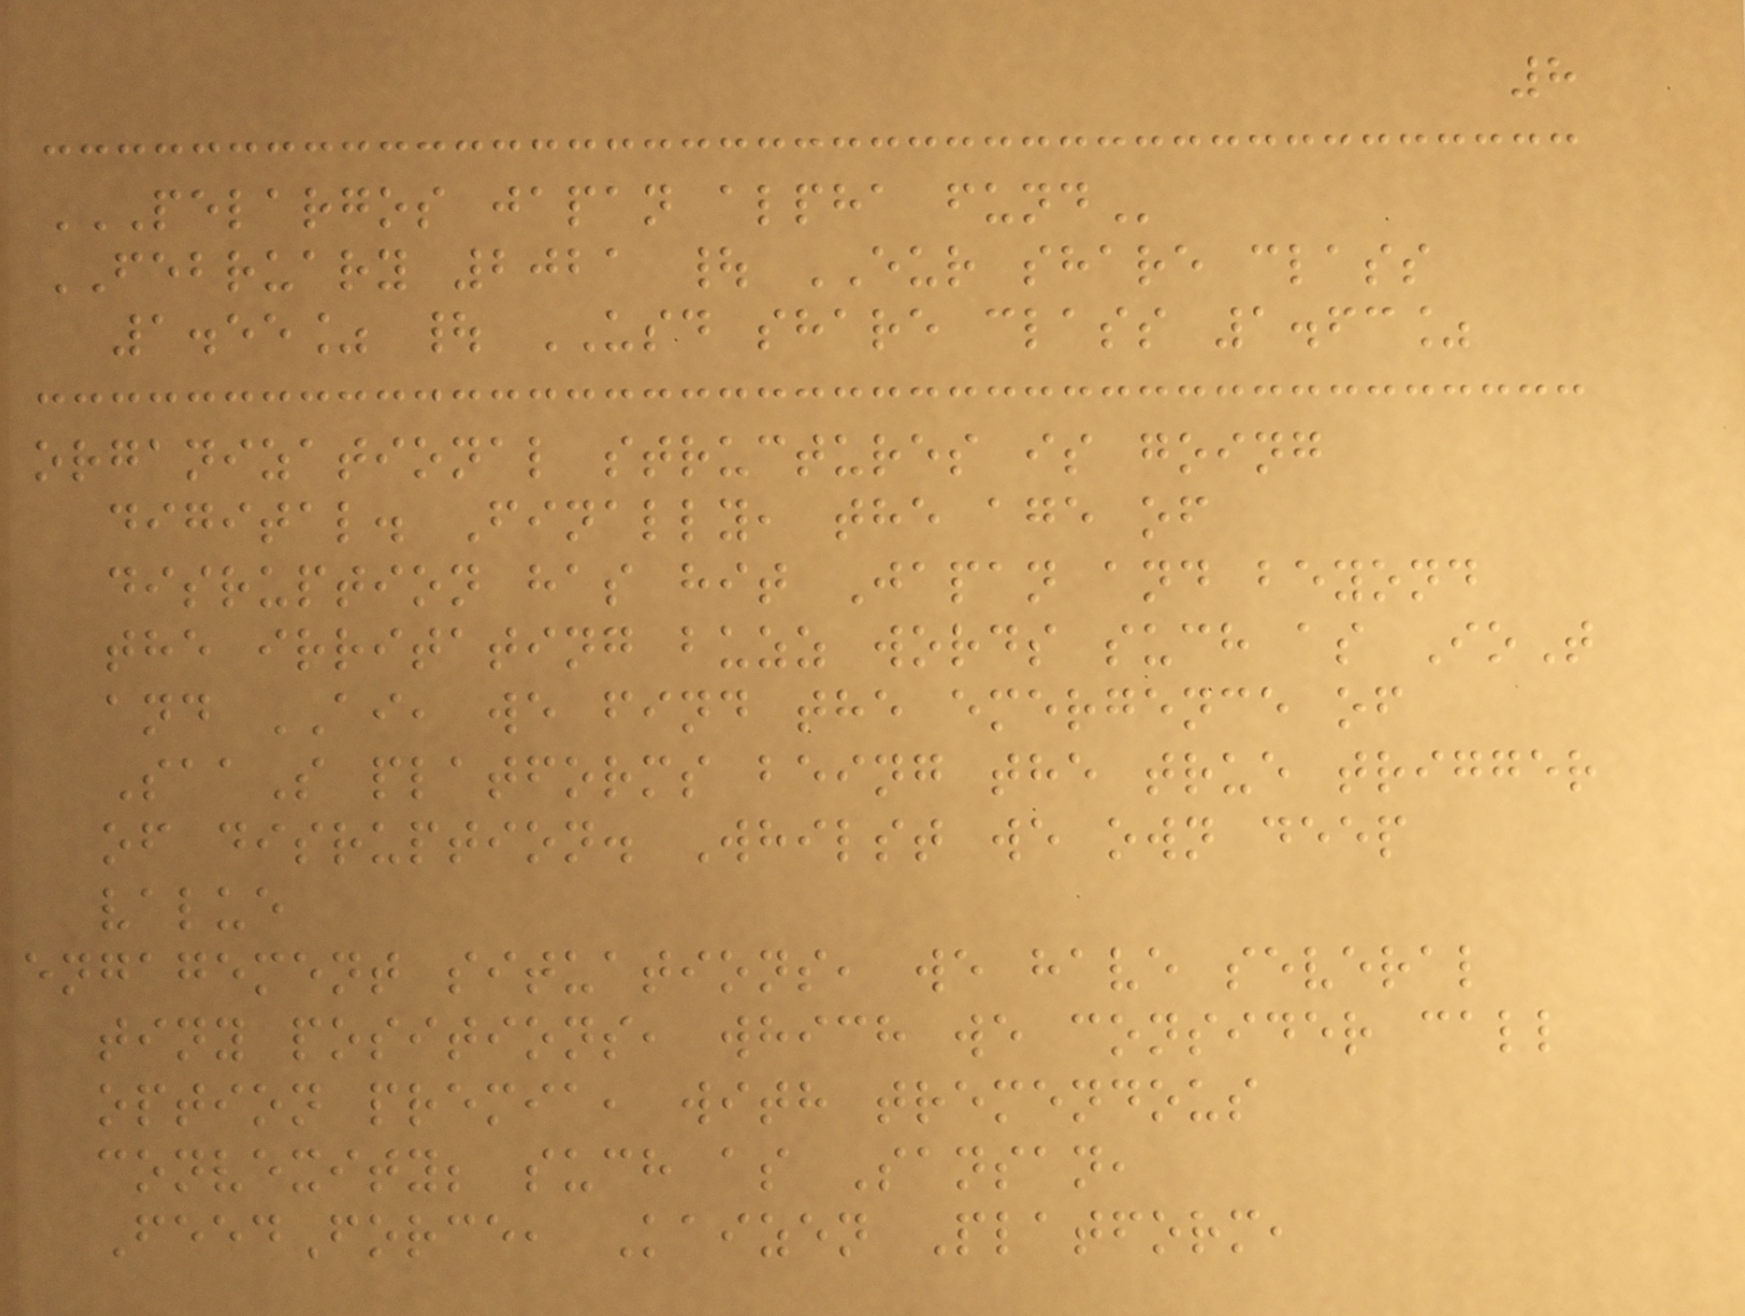8
PELARGOS JAPAN ALPHA FUND
FEBRUARY 2021 | EUR share class
1.55% | USD share class 1.63%
organizational structures is going
digital. Finally, the age of
disruption has hit Japan and beyond
the irritating buzz words such as IoT
and AI, we find the emergence of
SaaS platforms being the true trigger
of disruption. Whilst we own deep
value
engagement situations, we have several
tiny positions, which we consider call
option premia, with tremendous
convexity; such as Sansan,
FeedForce, Kaizen Platform,
